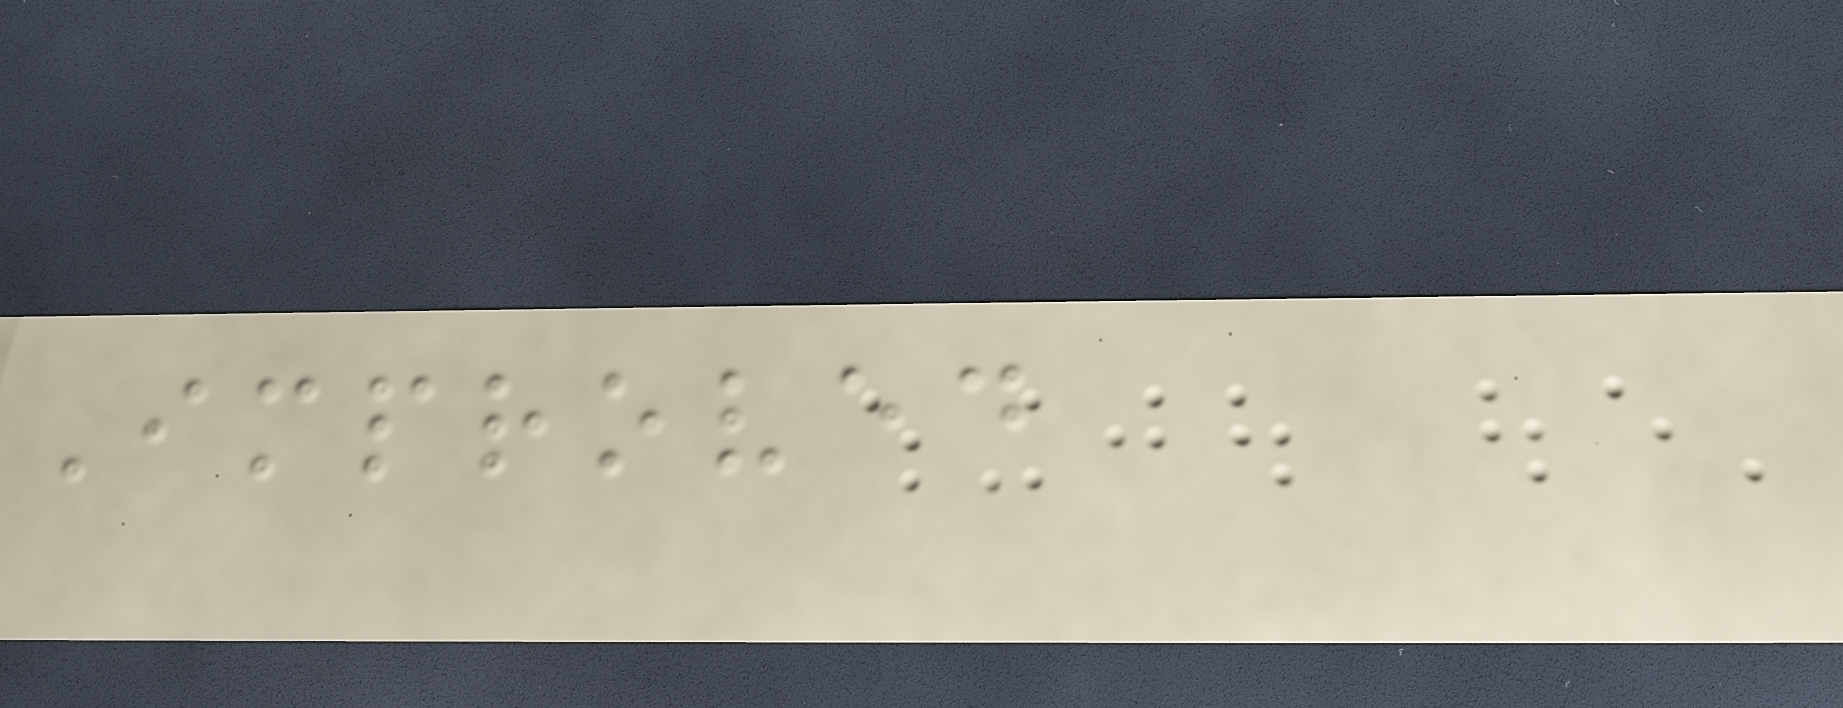Improved
